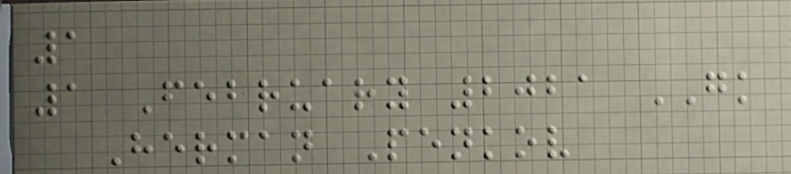1
1 February 2021 GK
Herman Penkov
